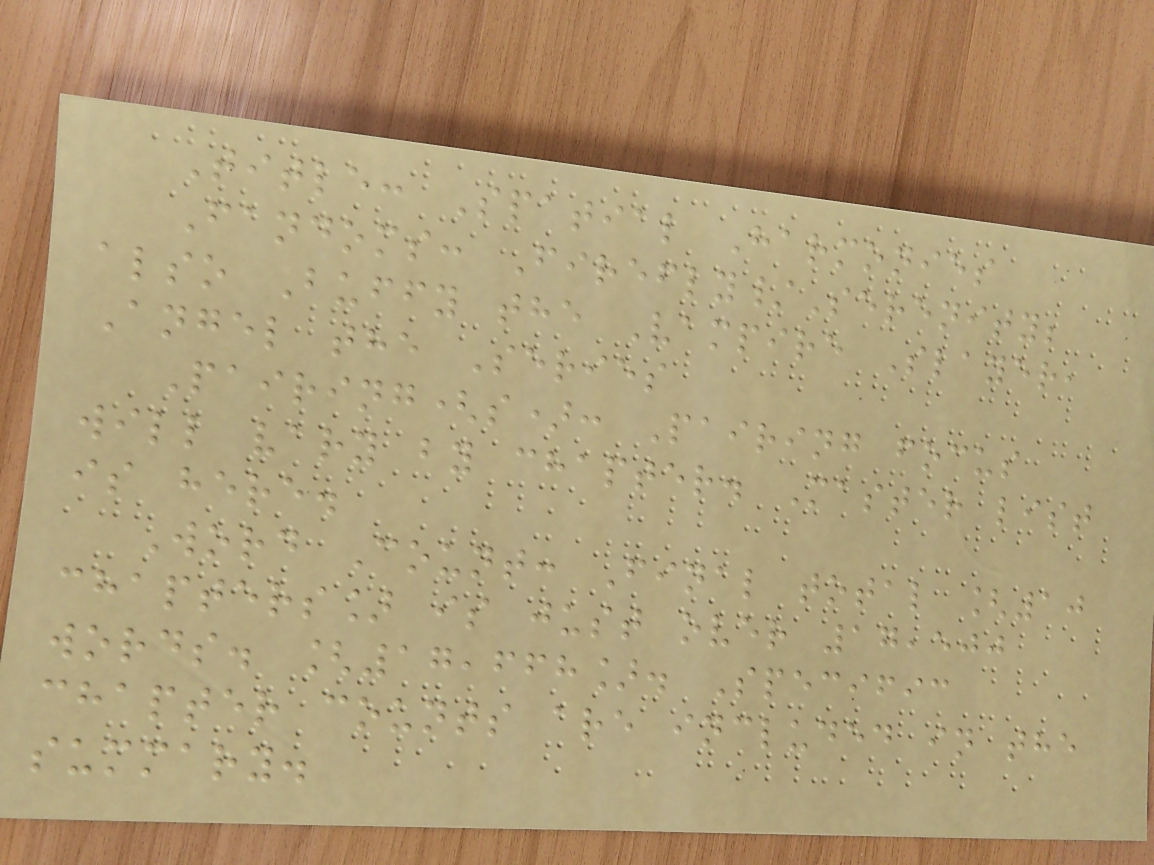Title: Spatial Harmonies
Fandoms: Firefly/Serenity;
also Buffy the Vampire Slayer,
Angel the Series
Pairing(s): Pairing focus
will vary by chapter. Master list
is here.
Word Count: Final total [10
chapters] is just over 17,500
words. [17,668]. Specific
chapter counts are included in the
summary.
